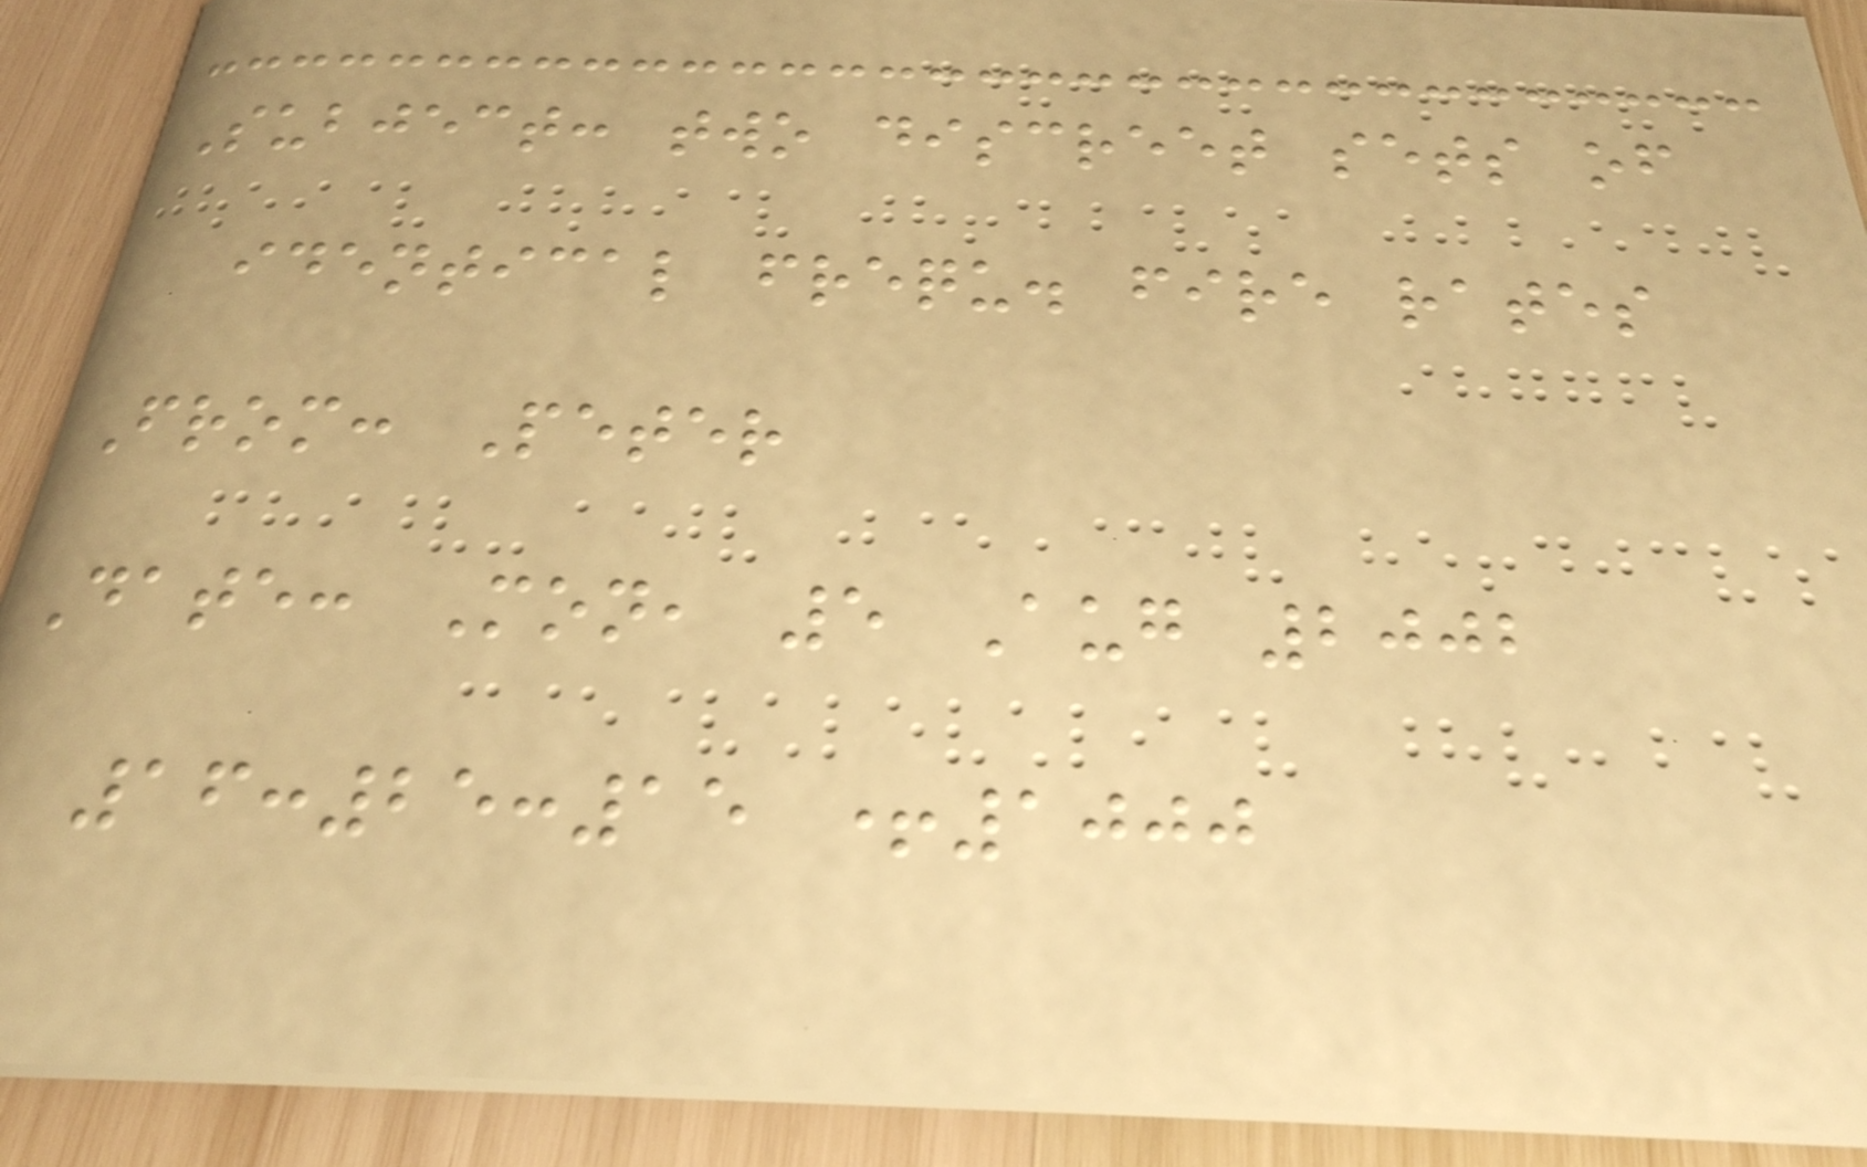Subject: two discreet sets of
identical frequ. fire rates
From: Peter
Date: Mon, 5 Aug 2002
16:25:15 +1000
